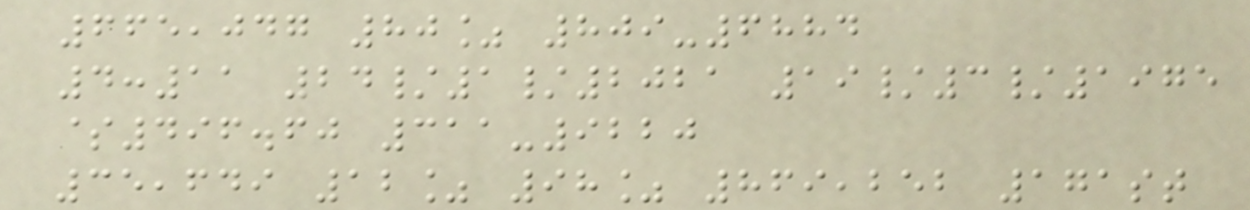665,047 80% 809-6884
4:11 24/1/2021 19/3/1975
$496.60 311-9220
35,649 12% 98% 869,252 171st
